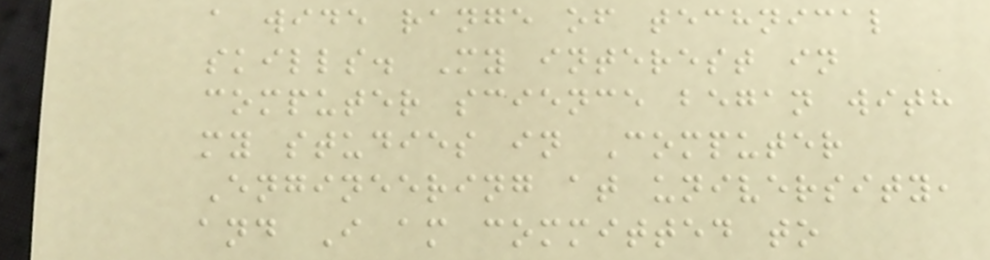a wide range of technical
skills. My interest in
computer science began with
my studies in Computer
Engineering at university,
and I am committed to
